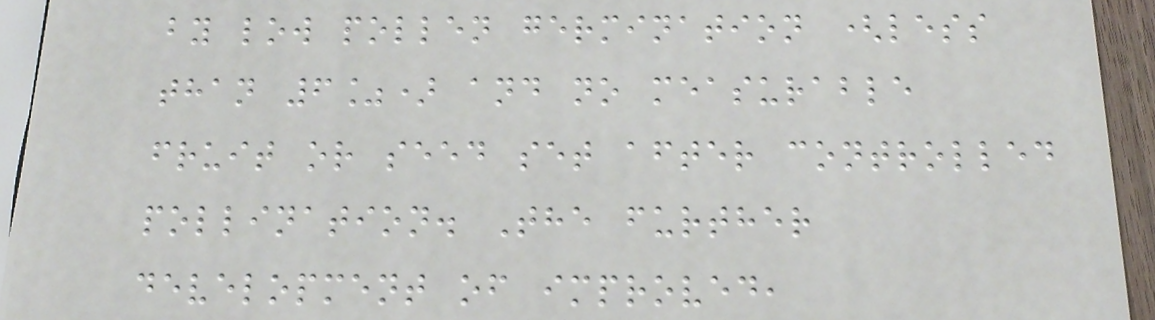by low pollen germination (less
than 6%) and no measurable
fruit or seed set after controlled
pollination. The further
development of improved,
